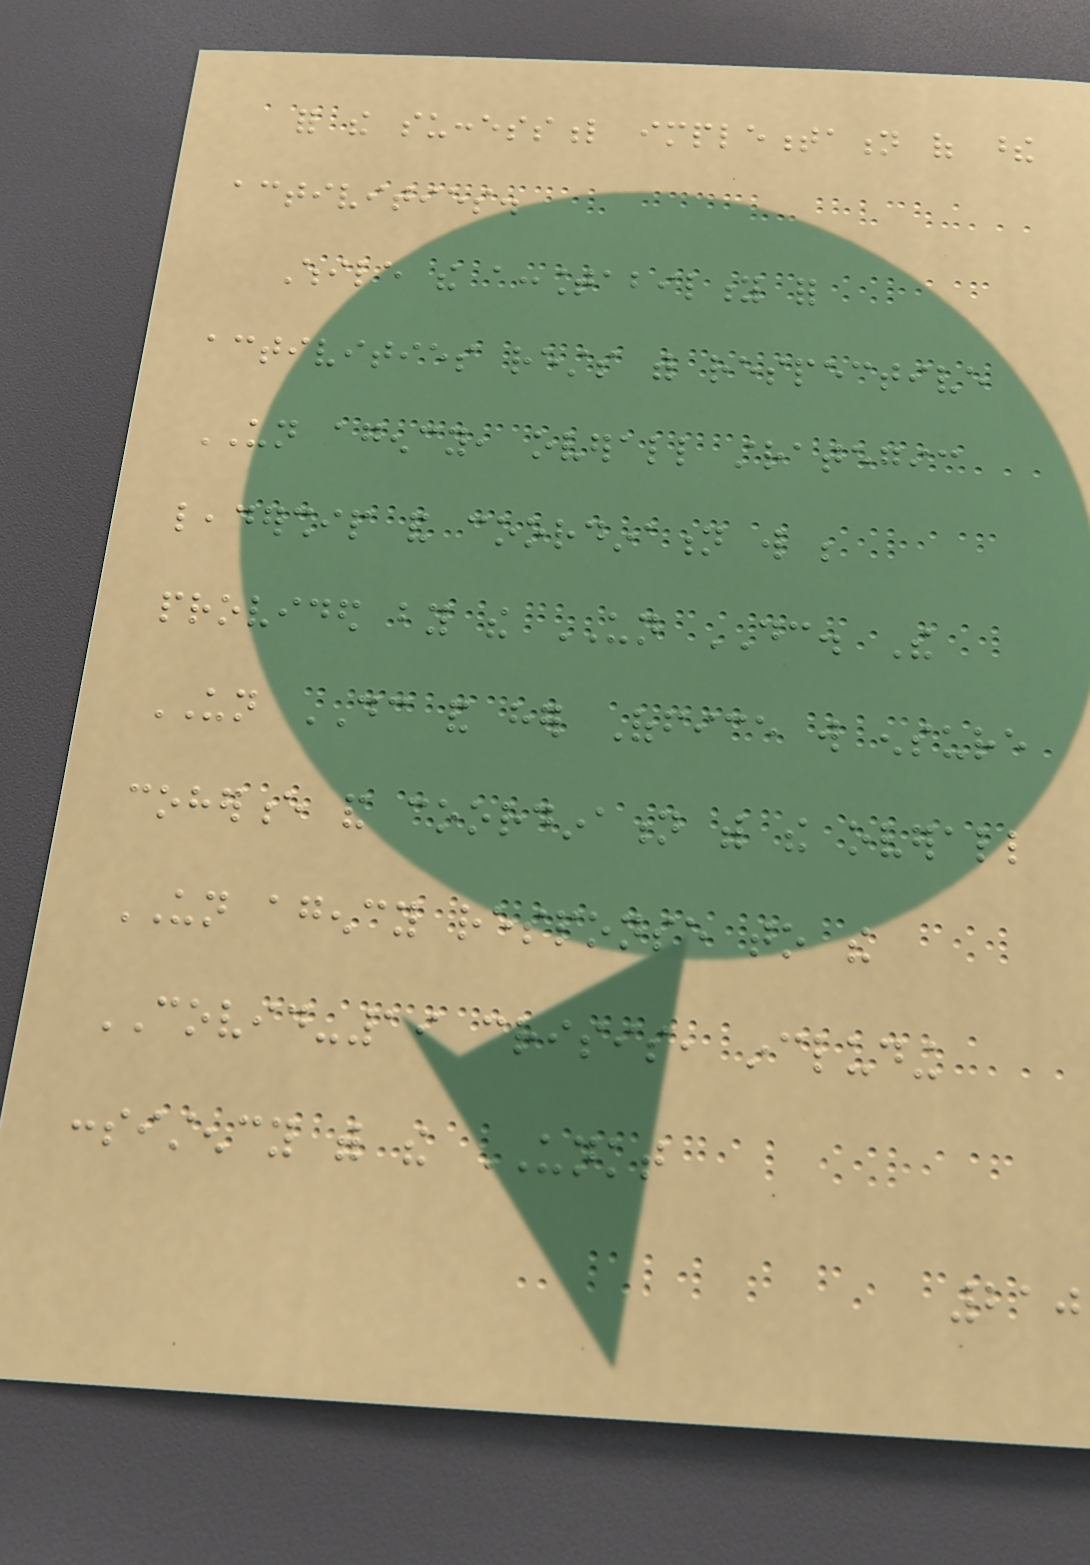for the successful implementation of these
activities.
While the accountability for
activities rests with respective
UN agency, overall strategic
leadership and coordination will be
provided by the UN DC. The
UN DC and her Office will ensure
coherence and coordination with the overall
UN agency response to the
COVID-19 crisis, including
consistency with the UNKT
210
